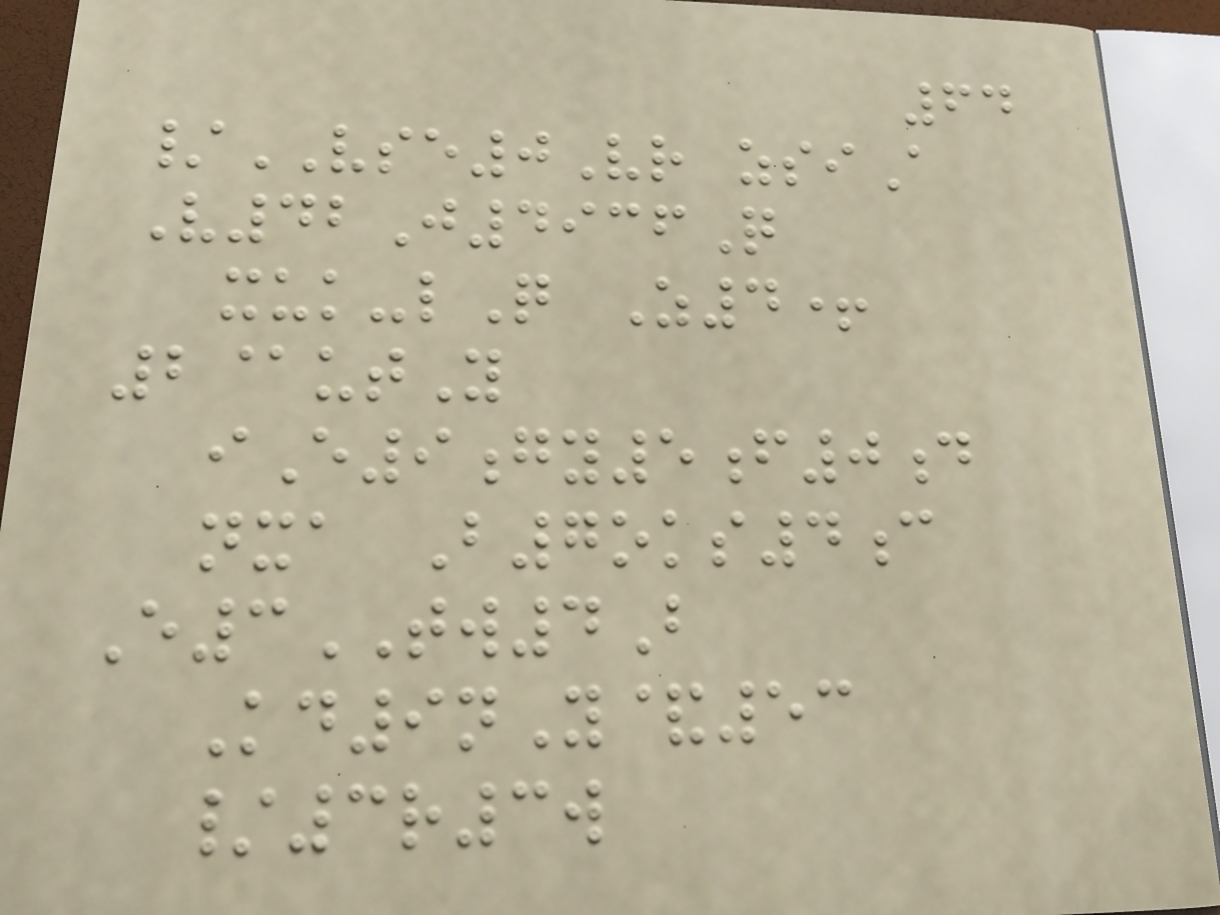64
/VSE0Vr zsiA
V42J4936Q
xuk-lQ Z4+
2@utY
iE9gy5f0d
nxa B7oks4c
E3TW4B
Kd9nY&53
/3r3w
